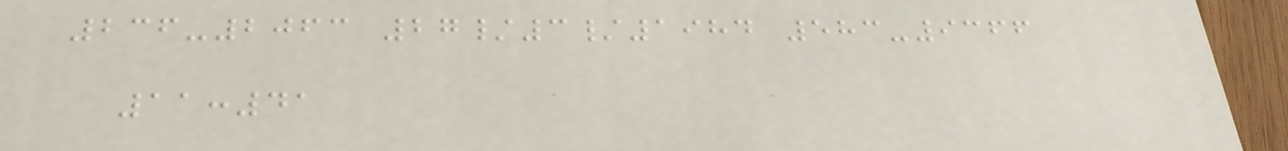236-2063 27/3/1984 583-9366
11:41
